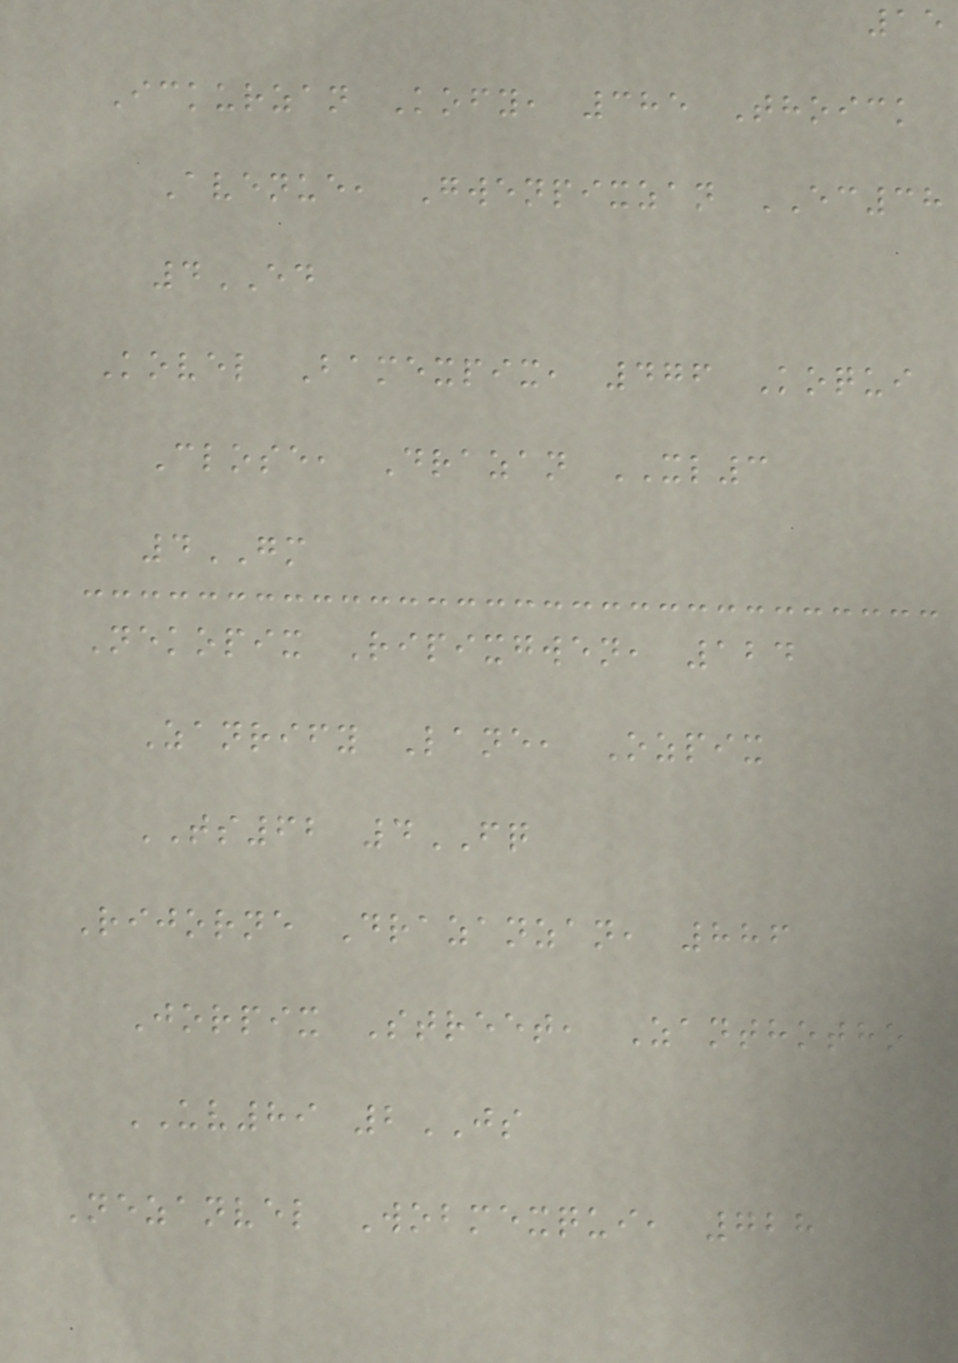15
Ickurzan Kofy, 385 Thoick
Avenue, Gwenpixzan EC38
4ED
Kovel Bamexpix, 476 Koqui
Close, Drazan XL3
4GM
Nekopix Ripixgwen, 124
Zanrify Lane, Ozpix
TS62 4FQ
Rijorne Drazanzan, 886
Jorpix Street, Zanthotho
UV89 2JS
Nezanvel Wobmexqui, 728
